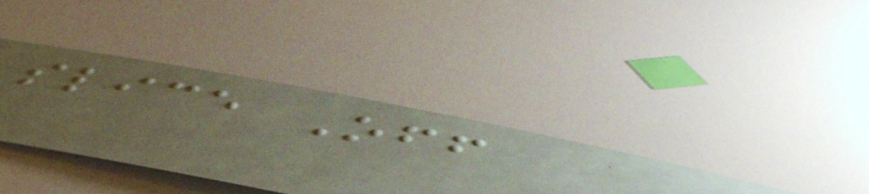slice Off
